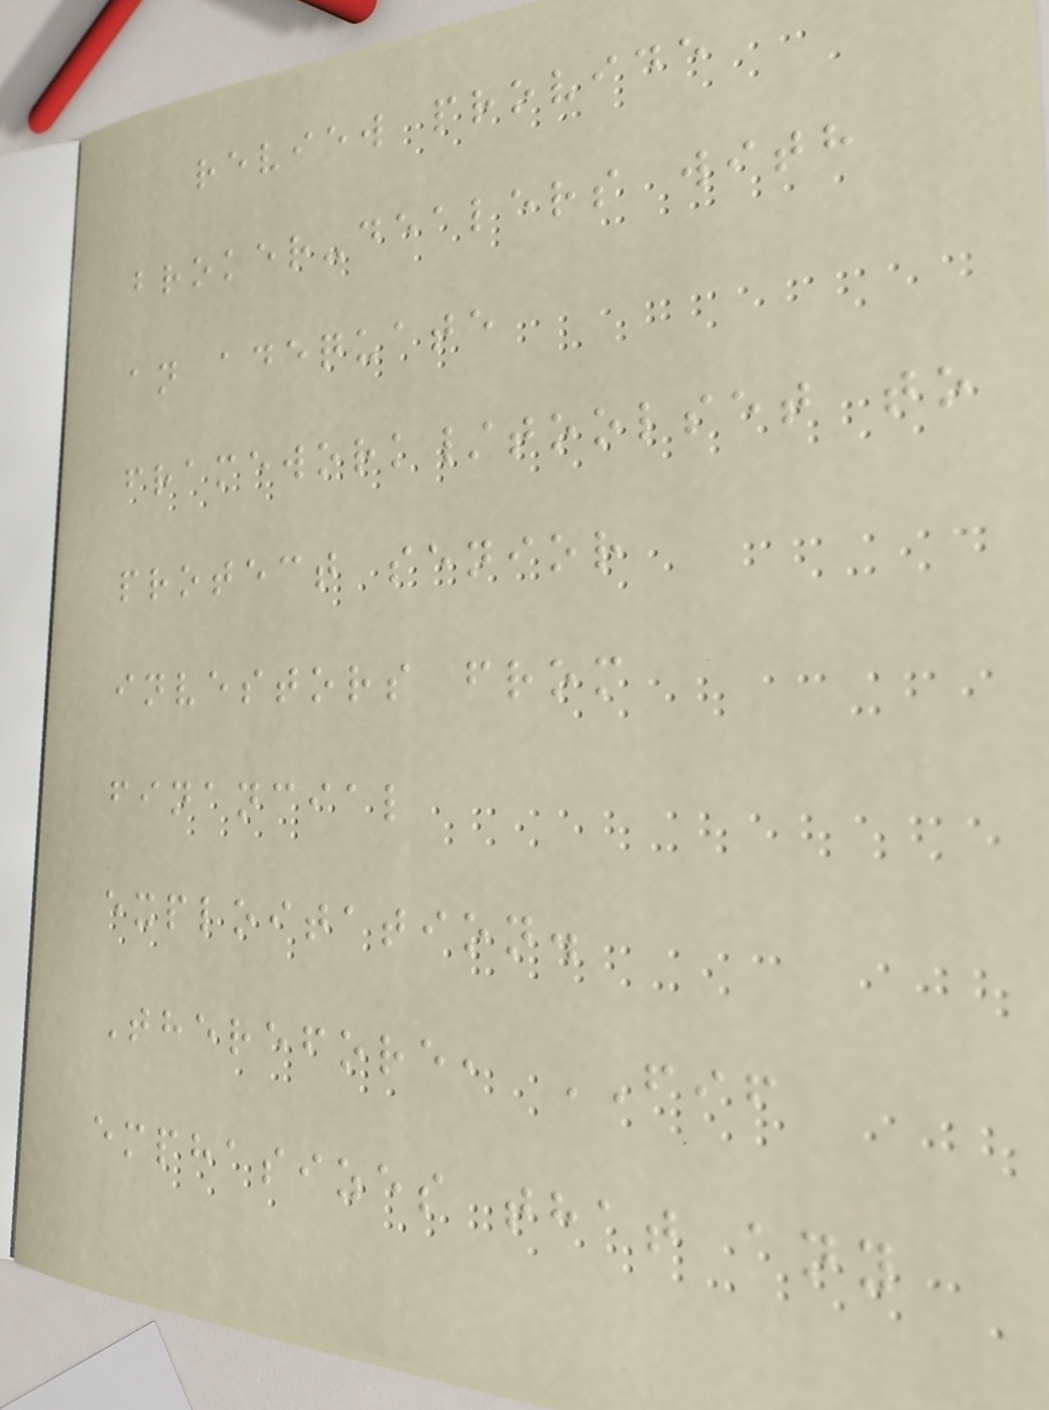review provide
broker-dealers with
an adequate
framework/toolset to
protect senior
investors from
financial
exploitation.
Therefore, FIF
emphasizes that any
